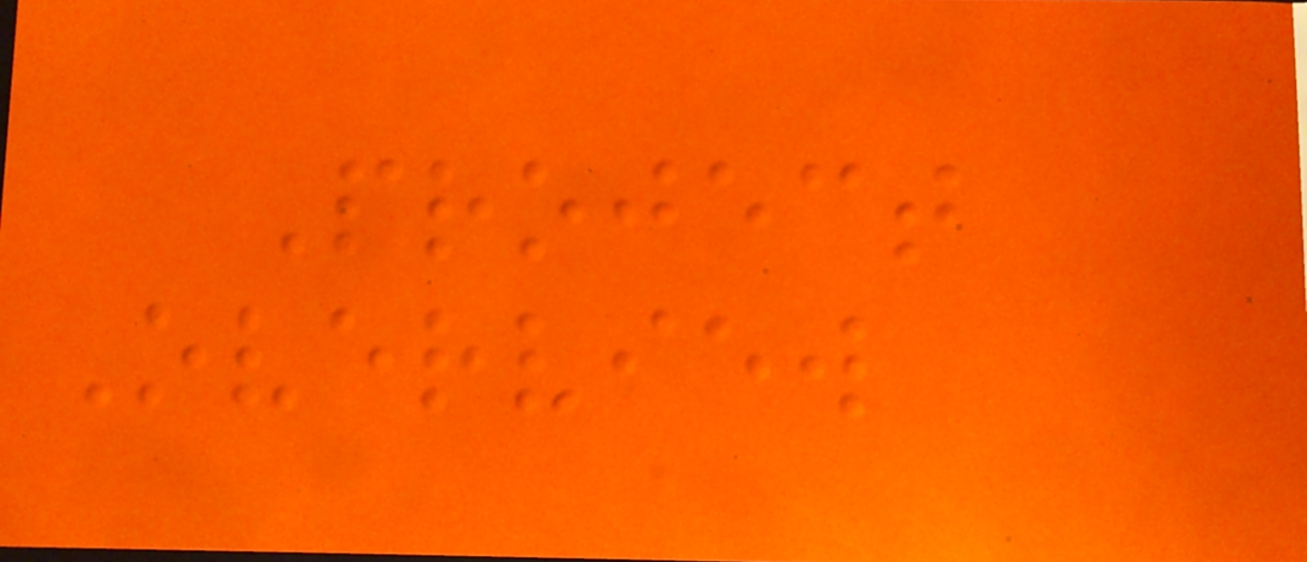Project
Overview
